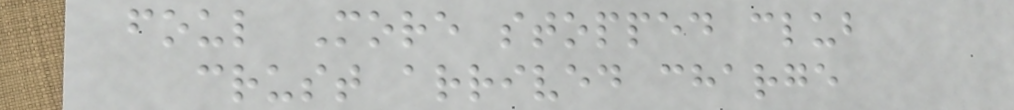foul More stopped club
crust arrived charge
